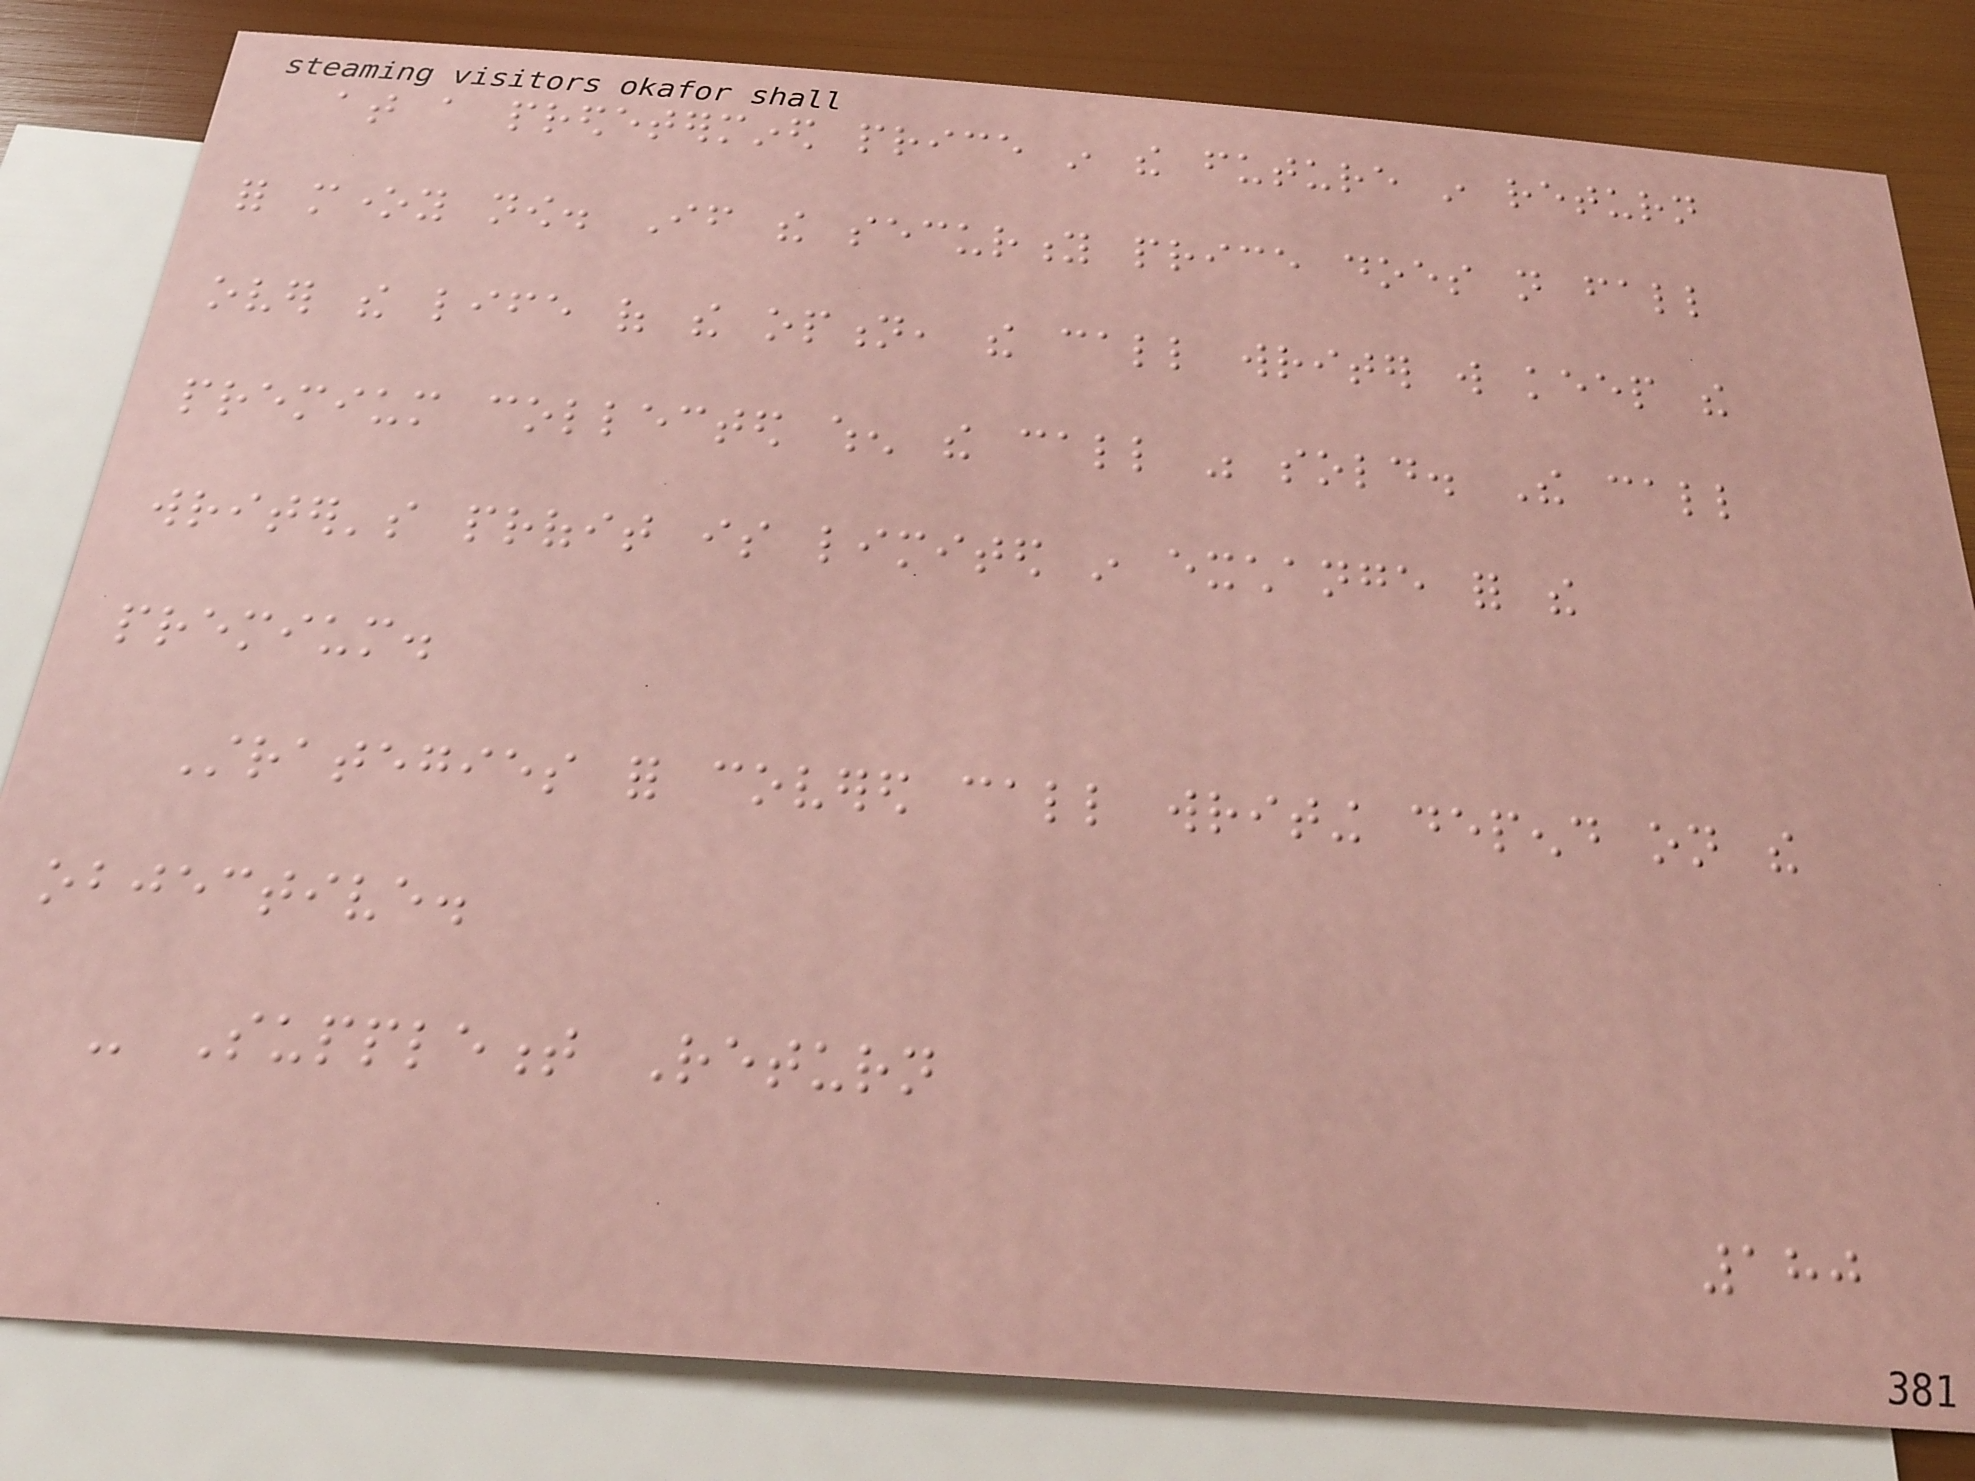at a predetermined price in the future in return
for money now. If the security price does not fall
over the life of the option, the call writer will keep the
premium collected when the call was sold. The call
writer's profit is limited in exchange for the
premium.
Strategies for covered call writing depend on the
objective.
- Supplement Return
180
